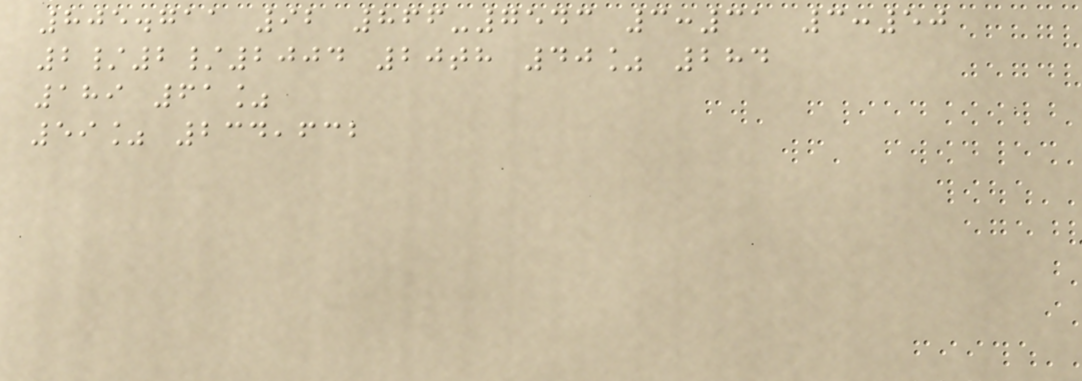805.711 92 866-7543 3:31 3:50
2/2/2004 20th 40% 284
189 61%
59% 234,632
